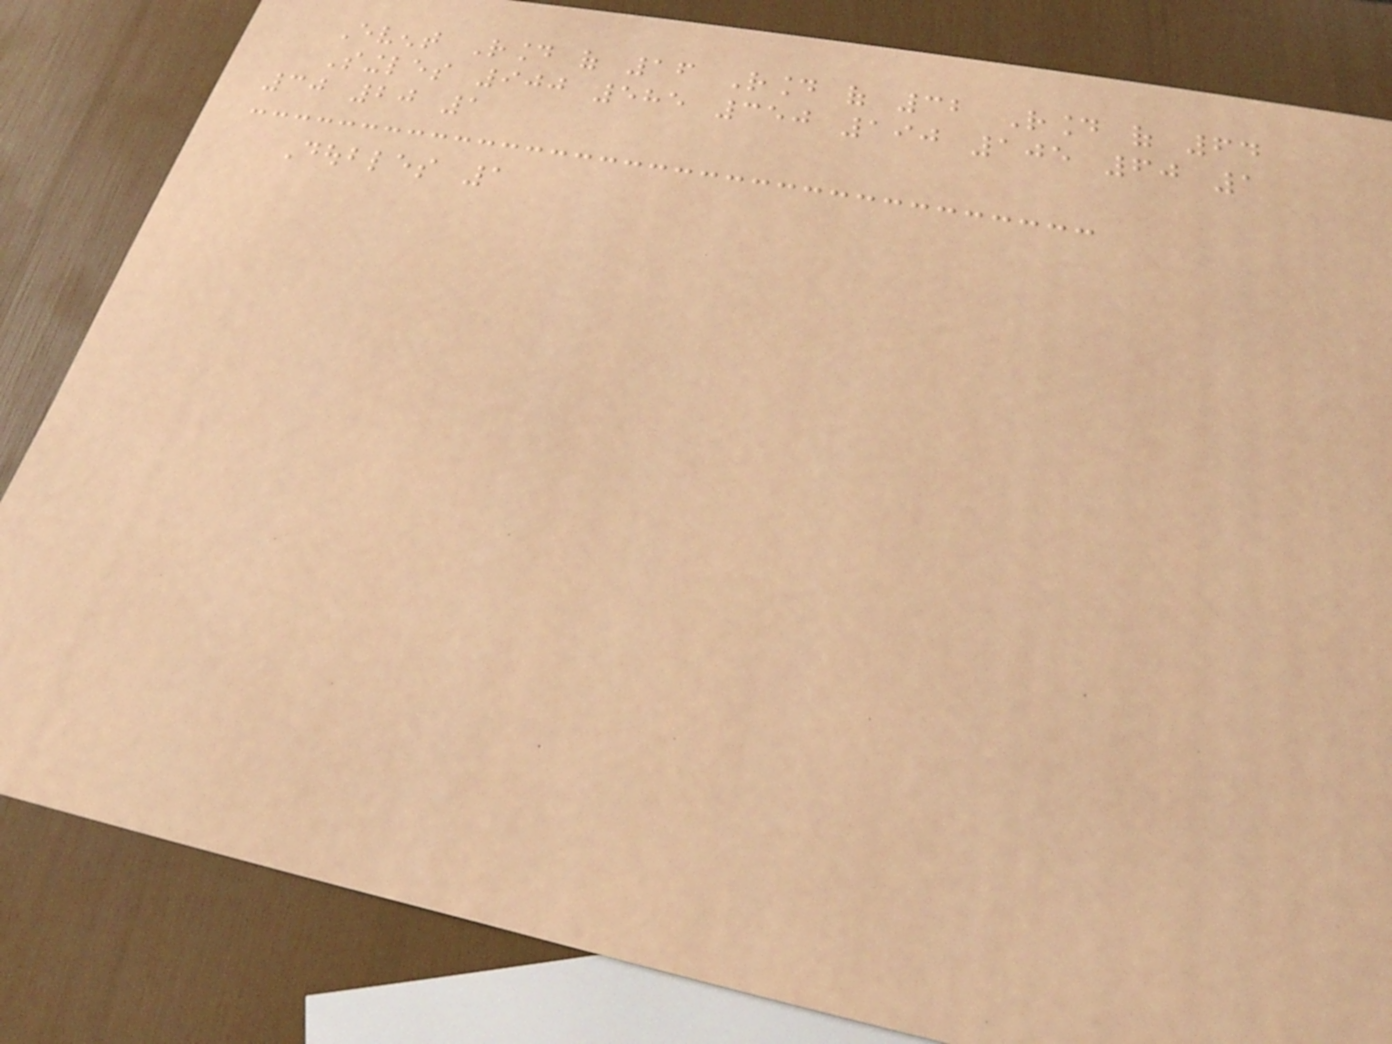Event Round of 16 Round of 32 Round of 64
Singles 900 585 350 190 105 60 1
30 20 1
Doubles 1
